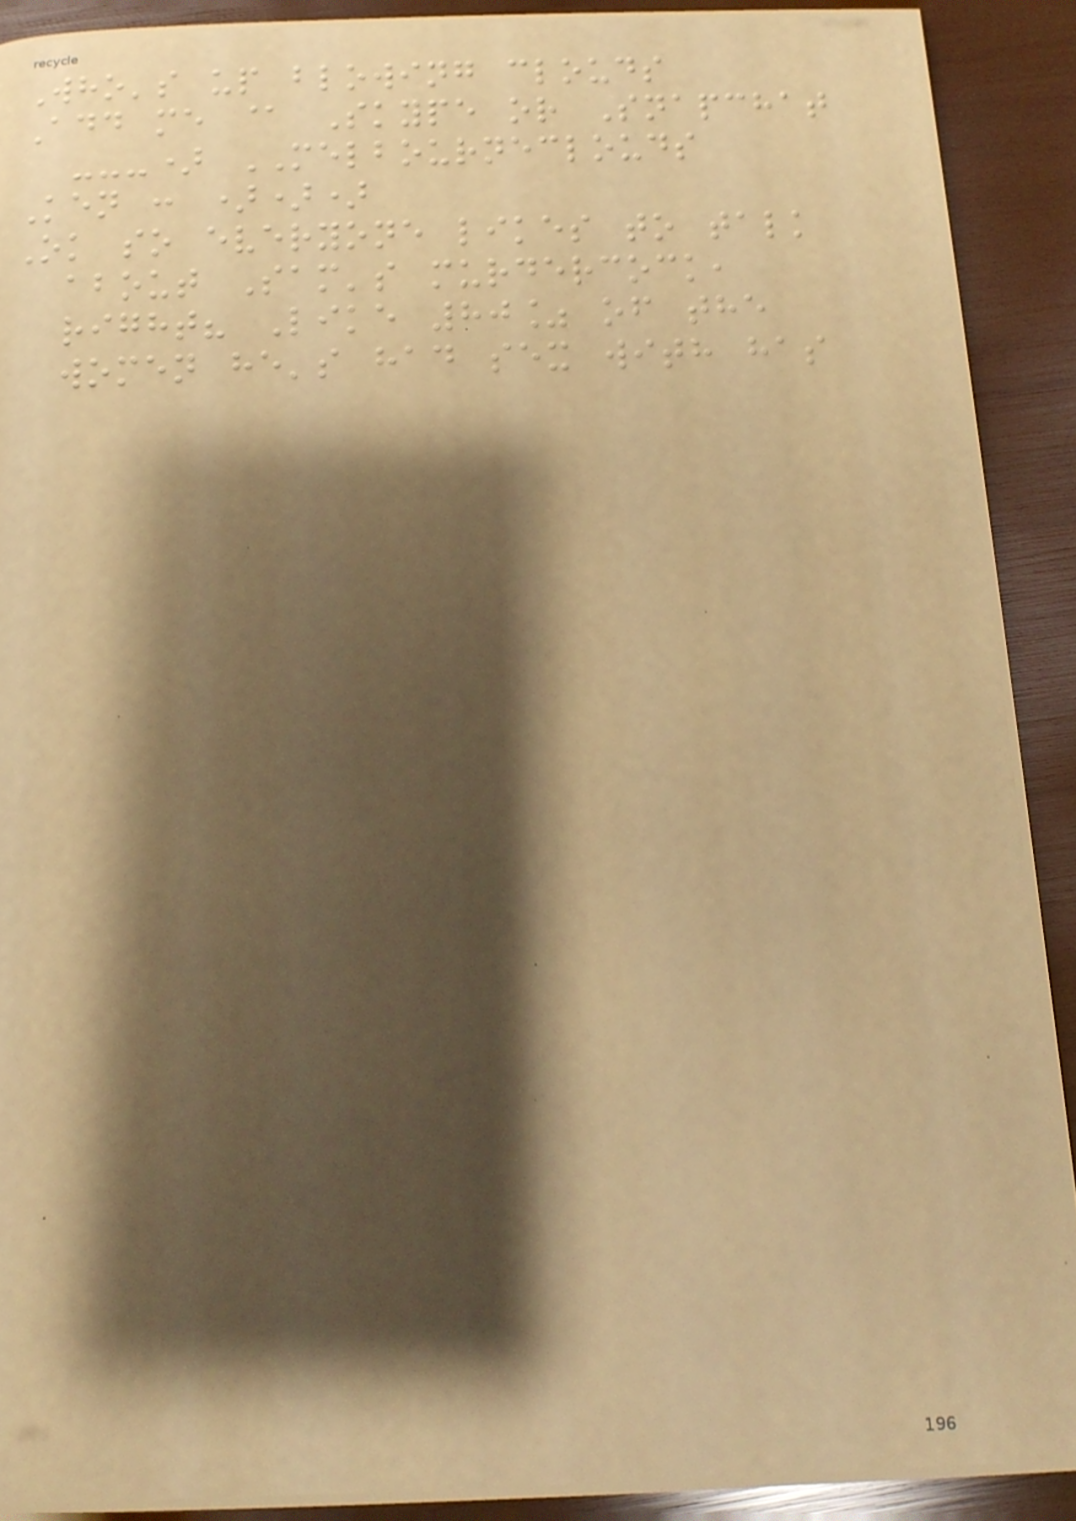Who's up blowing clouds
Add me @ Skype or Snapchat
---) MELBOURNECLOUDS
Ken : )))
Ok so everyone likes to talk
about Sam's murdercock,
right? Like 80% of the
women he's had sex with has
